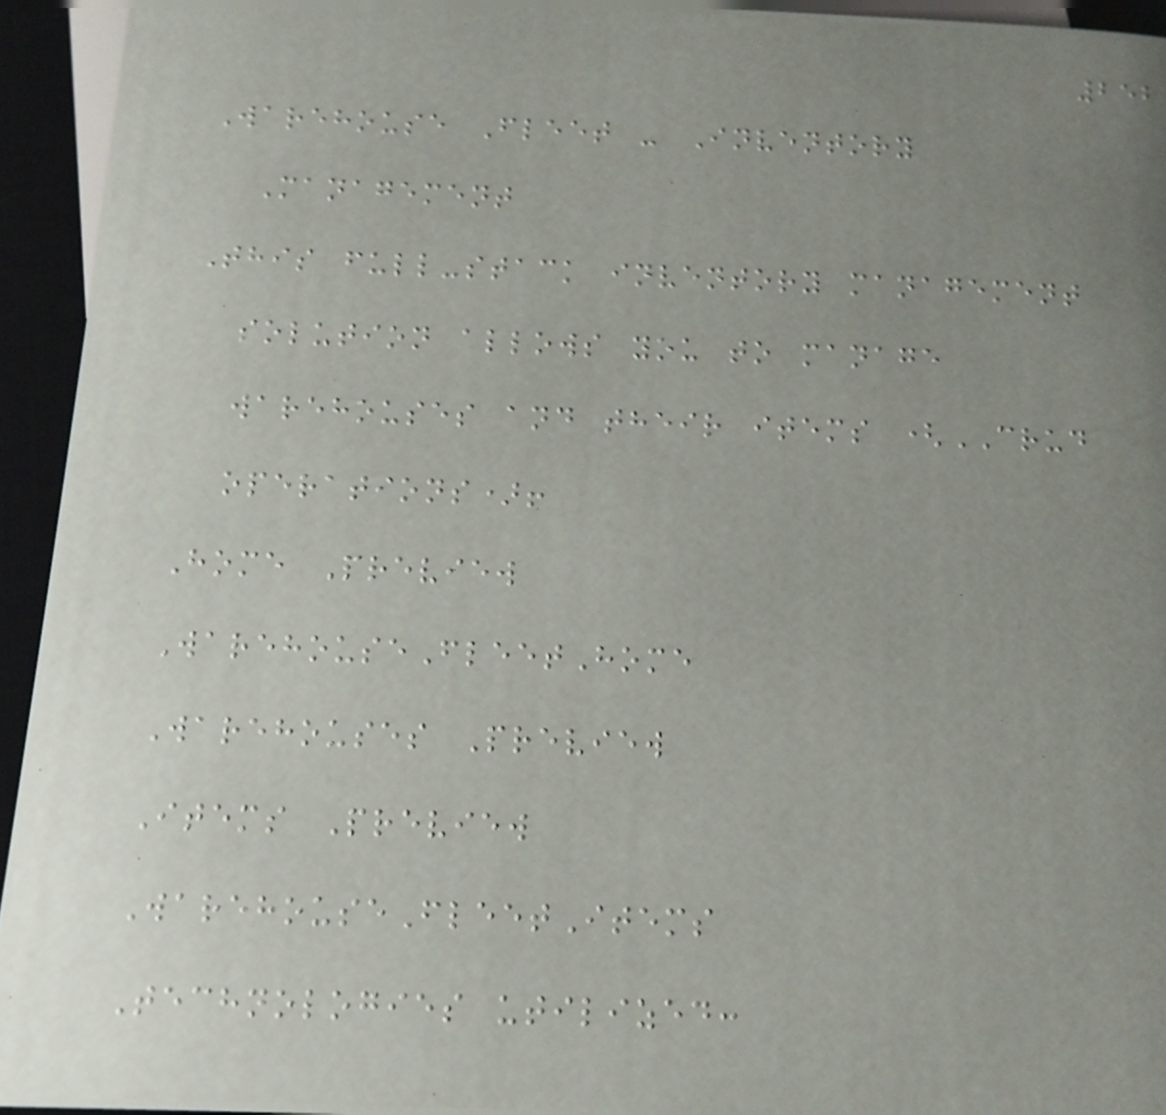252
Warehouse Fleet - Inventory
Management
This full-stack inventory management
solution allows you to manage
warehouses and their items (CRUD
operations)!
Home Preview
WarehouseFleetHome
Warehouses Preview
Items Preview
WarehouseFleetItems
Technologies utilized:
